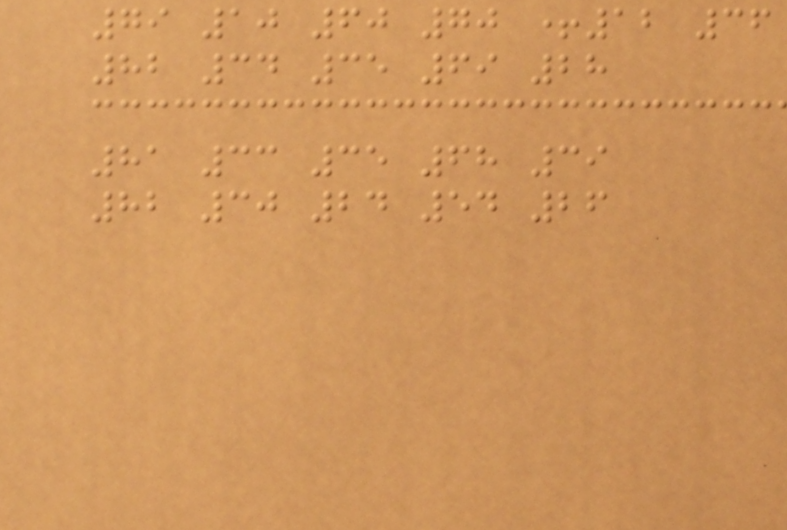79 10 60 70 +12 36
82 34 35 69 28
81 33 35 68 39
82 30 24 54 26
